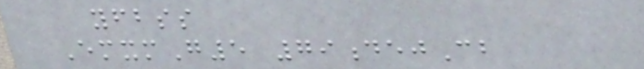yfbss
EmxmG5 79dejCb
